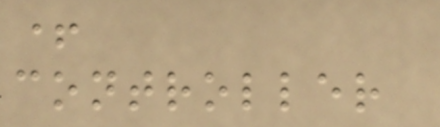+
controller
